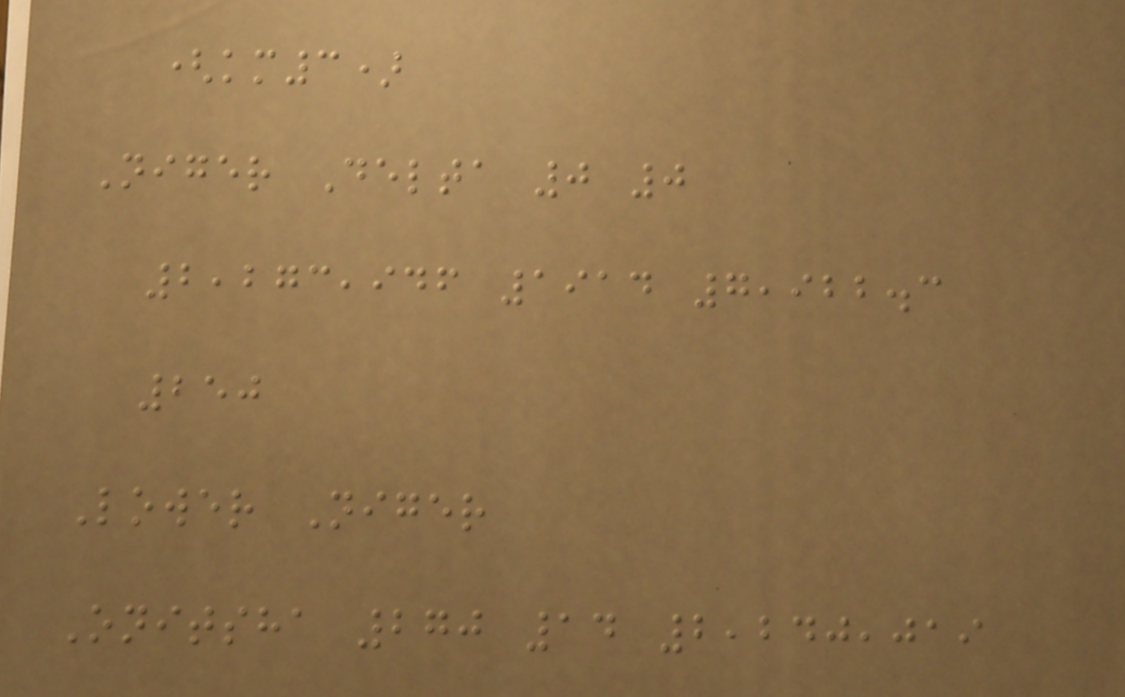(km3)
Niger Delta 0 0
2,273,946 1914 7,922.3
250
Lower Niger
Onitsha 270 14 2,240,019
